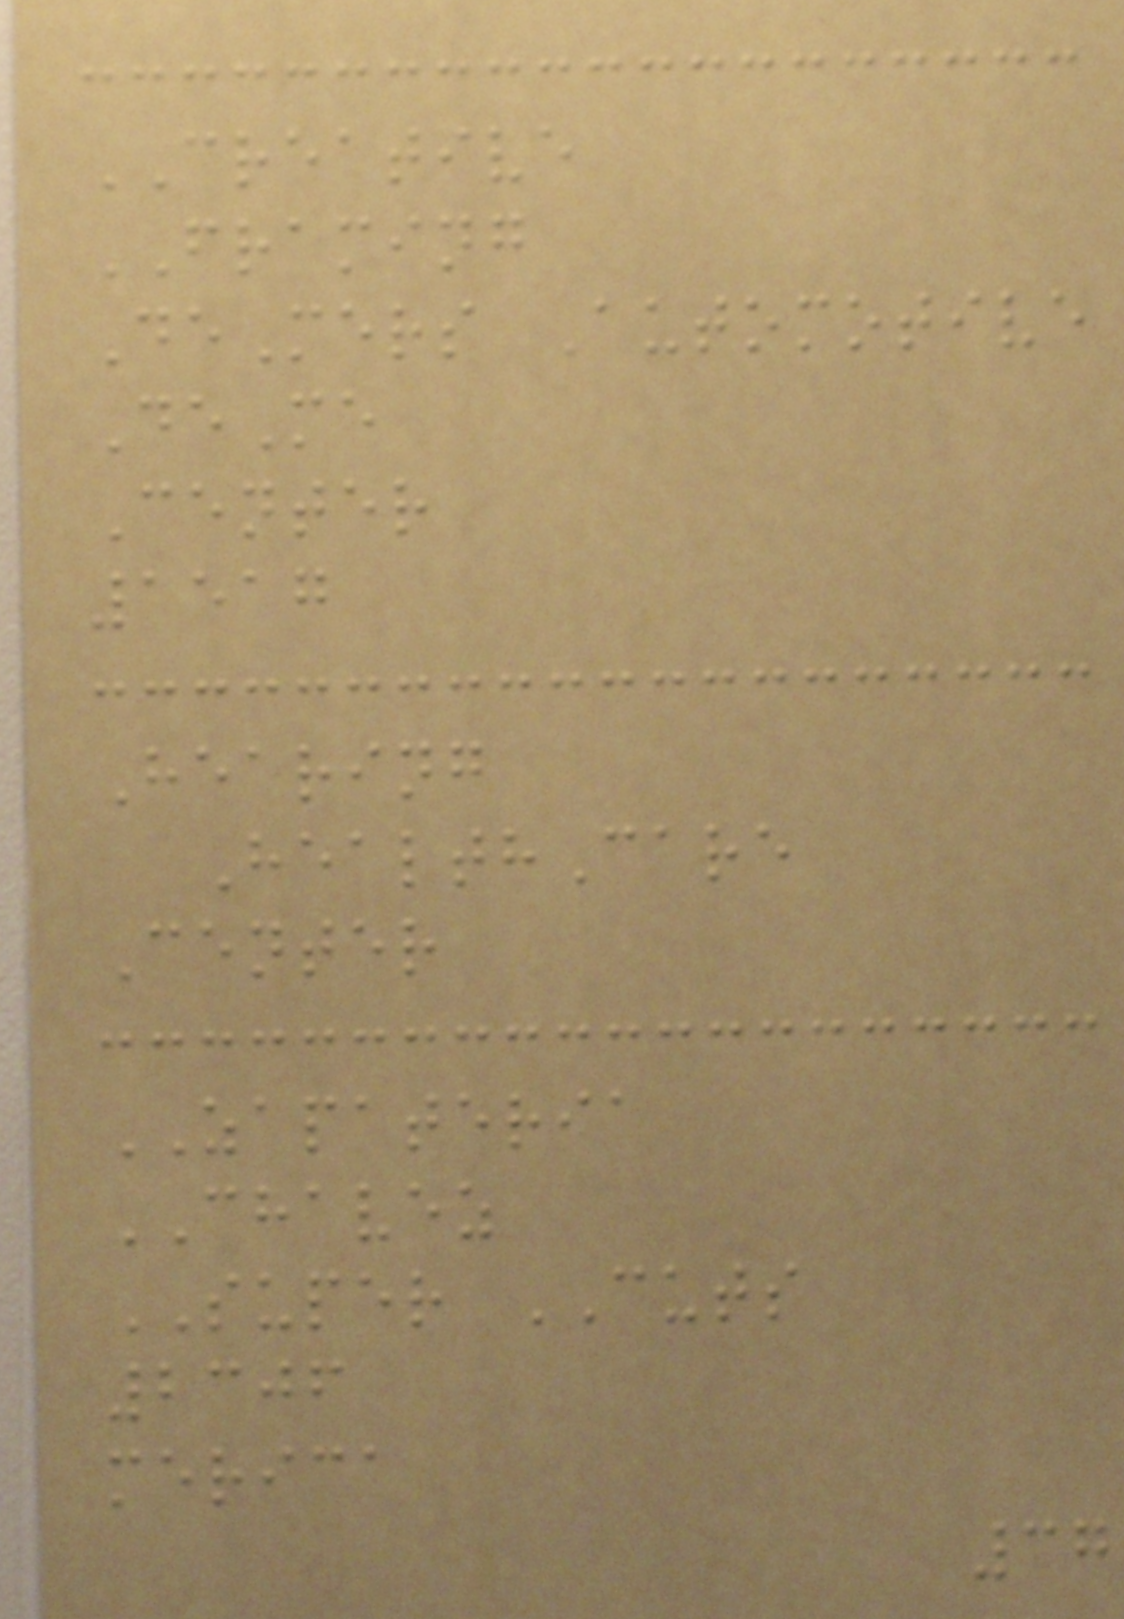CREATIVE
FRAMING
DeMers Automotive
DeMe
Center
1517
Hearing
HealthCare
Center
ZAPATERIA
CHAVEZ
SUPER CUTS
2306
merica
37
